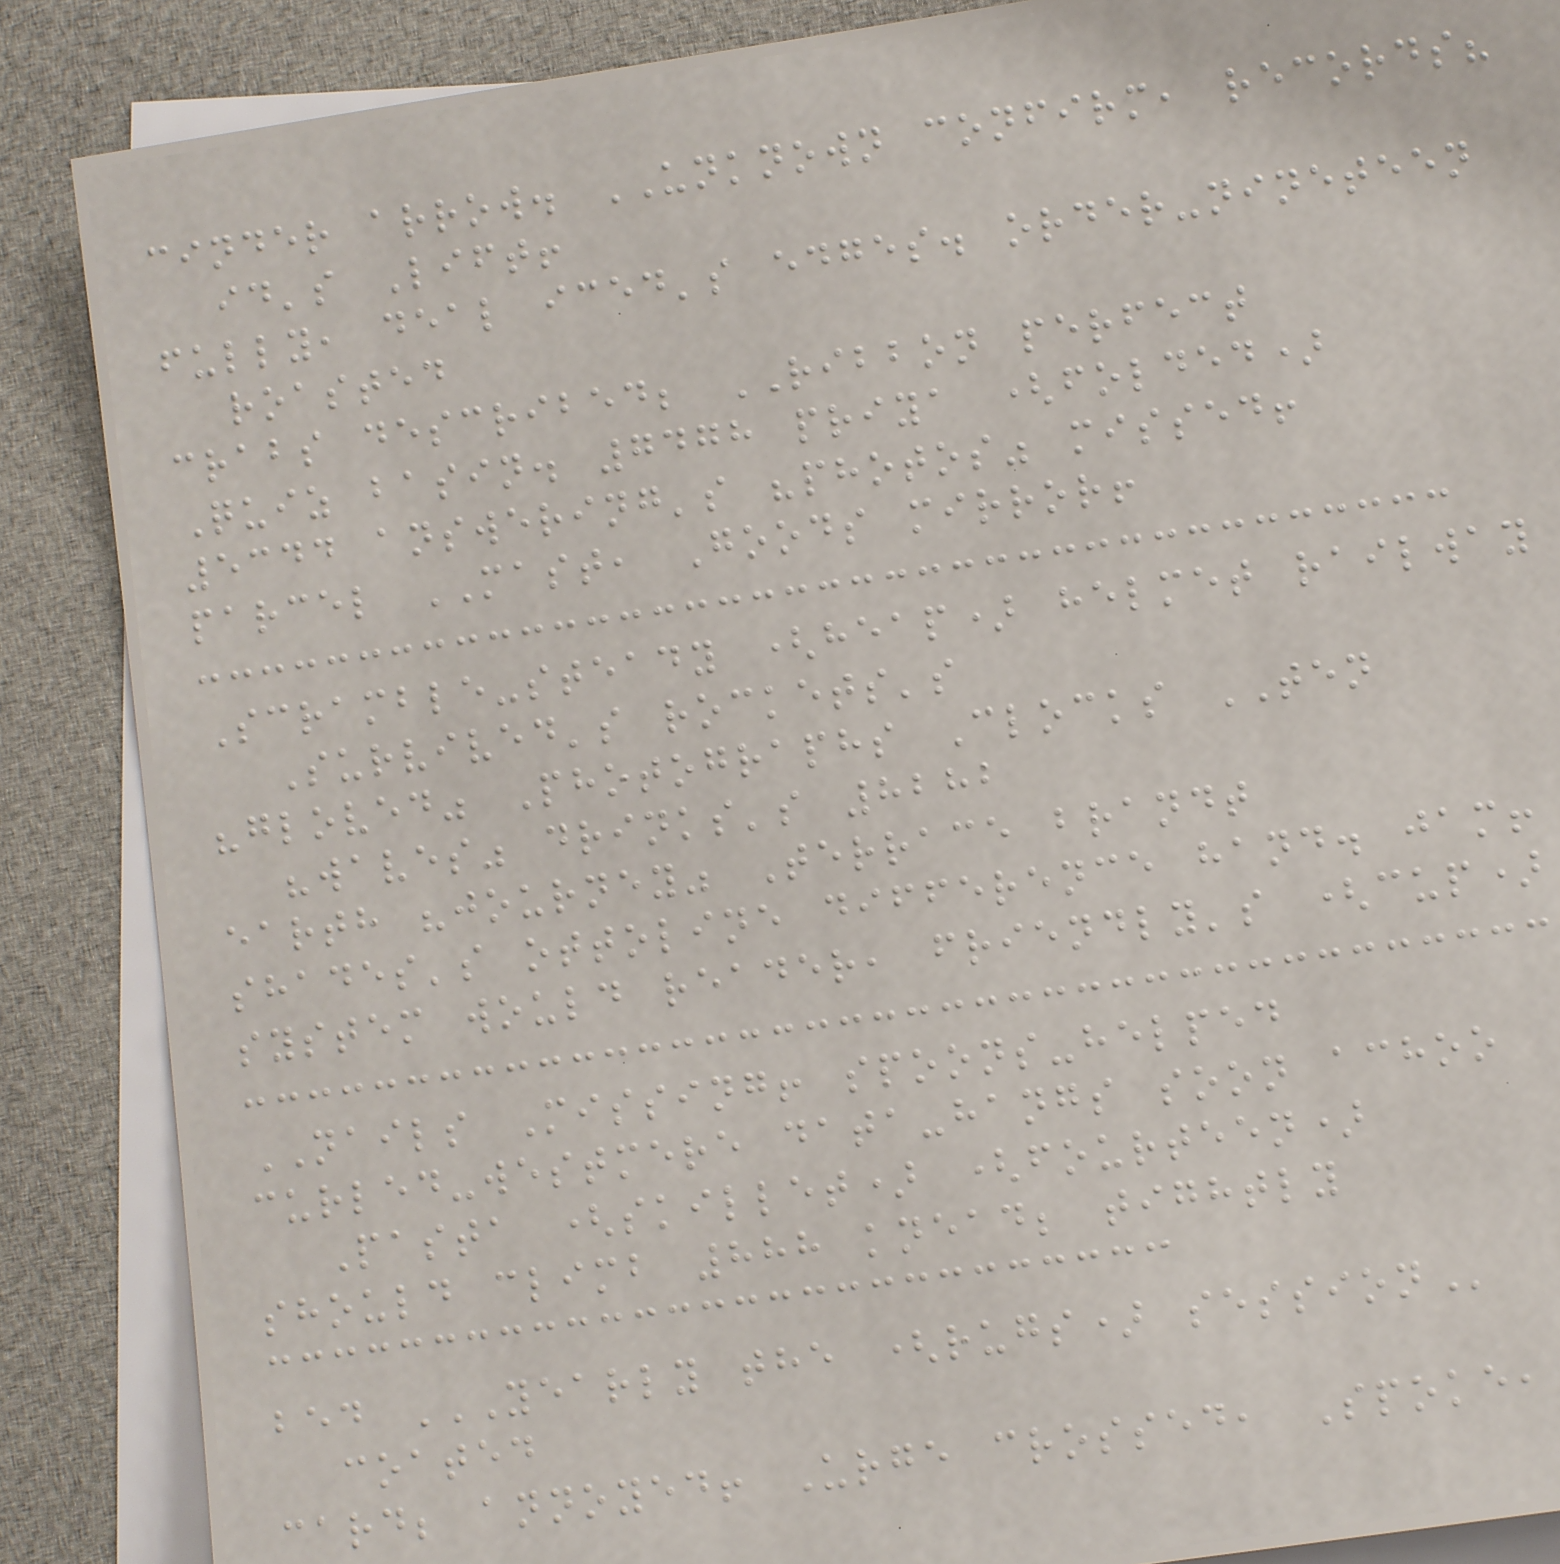cinder arrow. UNKNOWN confirm, records?
id's Lift!
fully, deal iced's edges. order-nineteen
roasted
crabs described; RIBBON perfect
Quiz basin. 7478 priya (folded)
5344 answering's "photos" missed!
parcel MAST, Goods mirror!
Scramble-steady (heap) helmet railway
Survived's rockets's
"gloved" Photographs Clocks TEN
"waves" drinks's 8282
earth "journey" Terrace brandt
shades's ottoline difference hand. jam!
system would reader, friendly's (cup)
NAILS Missing! spoons-helped
curled-westmere data-hangs soon achoo
Pasta (skillet) (fourteen)
should climb 888 knead; tightly
bed YEARLY THE (RUGS) SESSION
coated
card; annoyed! Urge crossed, Spoke,
